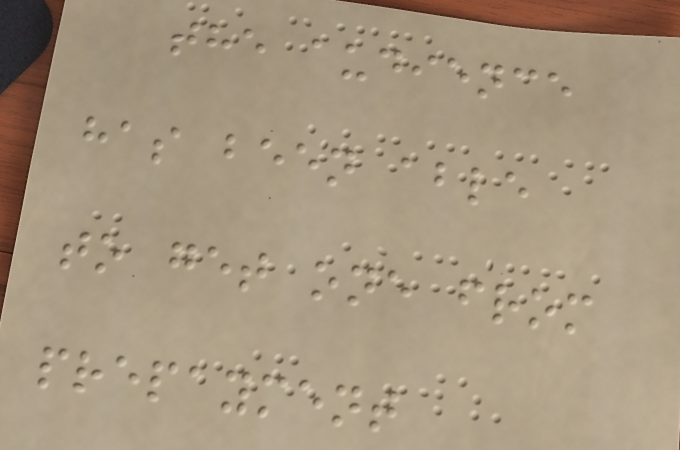the audience
has been able
to get one from
prepayment
